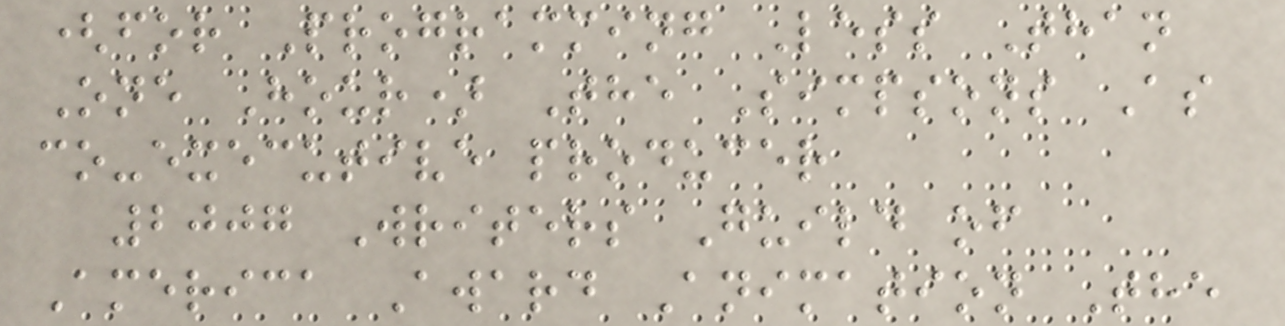(for Programming Less Than
One Hour) The Simpsons As
co-executive producer
2007 Writers Guild of
America Award Animation The
